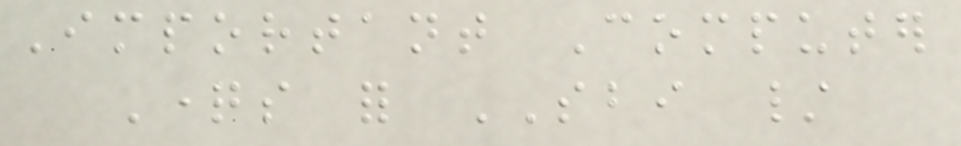Important Computer
Questions for SBI /
